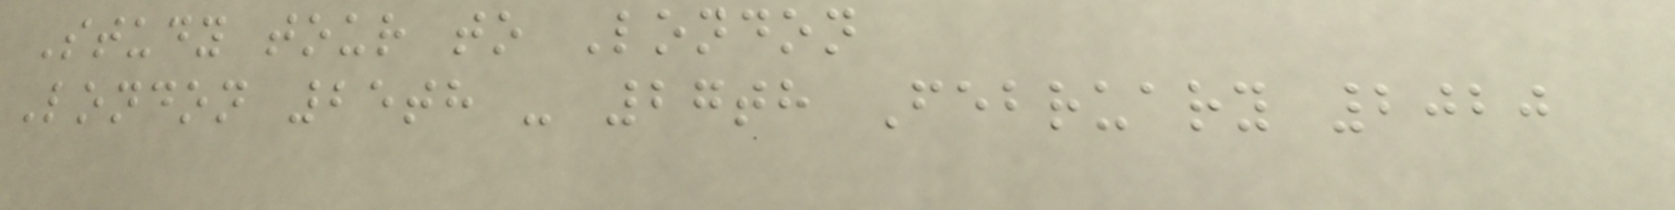Study tour to London
London 25th - 27th February 2020
